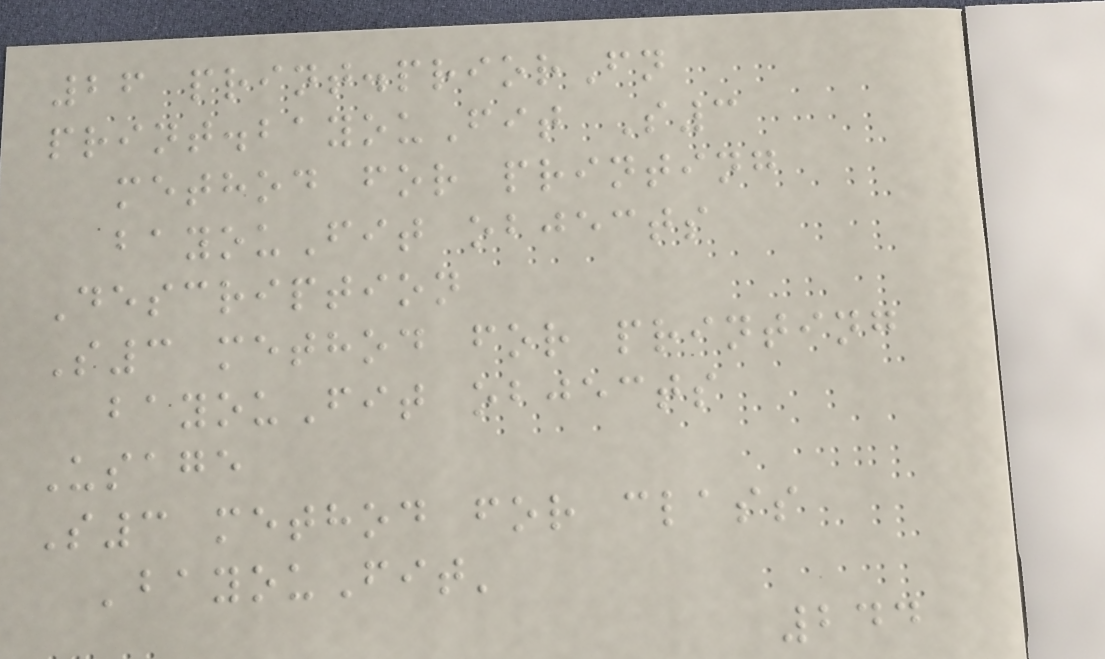26 print.priorFn
print.bayouFit S3
method for printing
bayouFit objects
Description
S3 method for printing
bayouFit objects
Usage
S3 method for class
'bayouFit'
244
